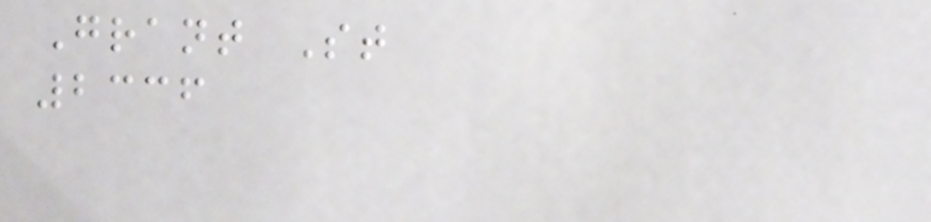Grant St
2336
